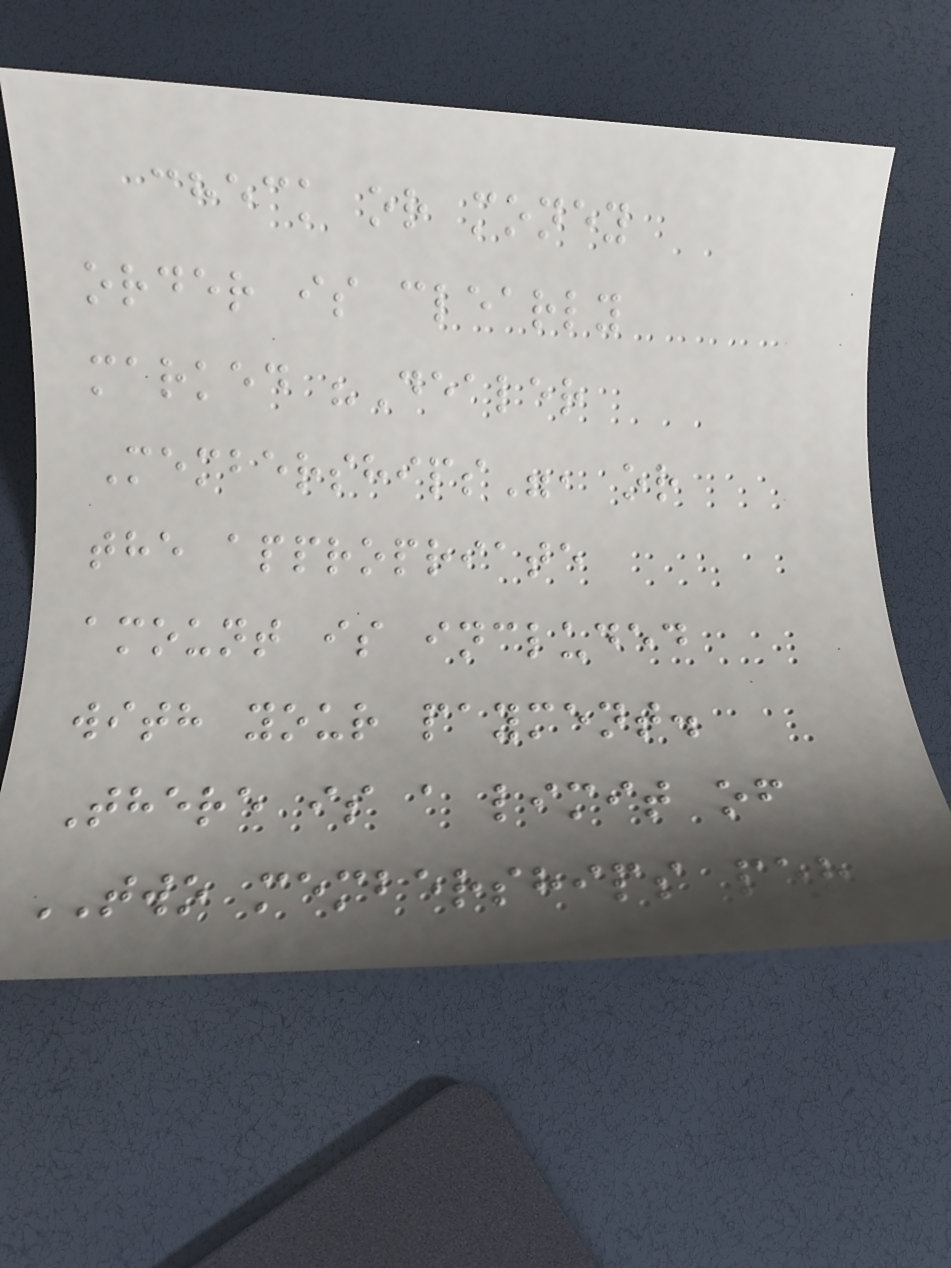check or money
order is clearly
marked "Dealer
Memberships", or
the appropriate
amount is included
with your payment.
There is a limit of
TWO memberships per
